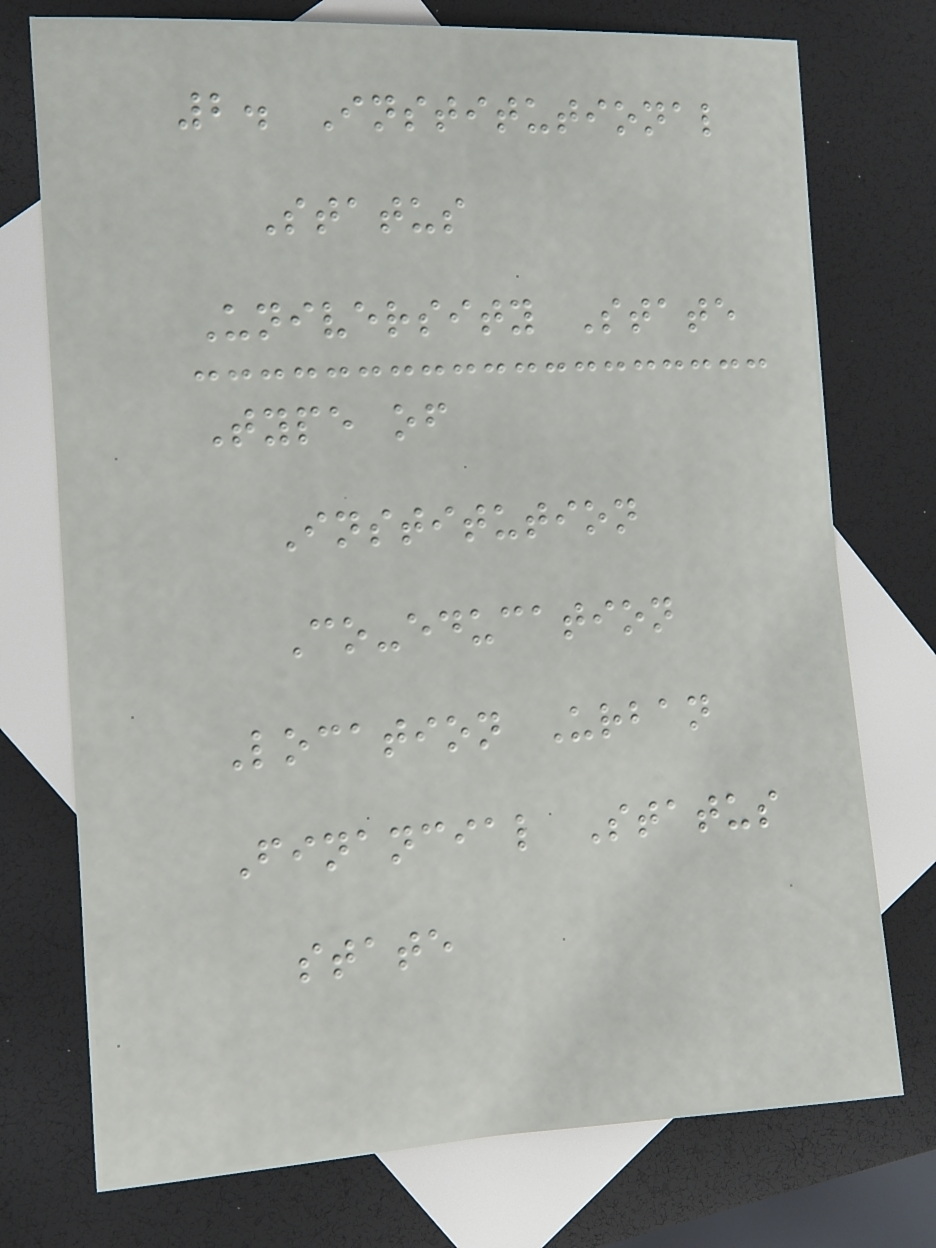2. Institutional
Status
University State
Type of
Institution
Co-education
Location Urban
Financial Status
state
